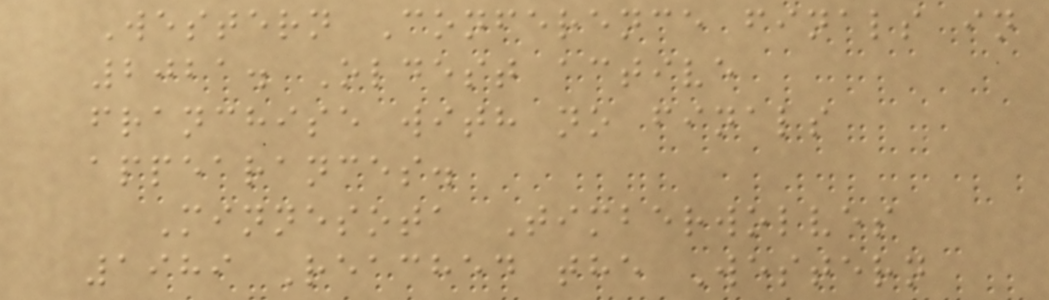Western Conference finals in
2021. Oldest active
franchise with no finals
appearances.
Minnesota Timberwolves
1989 Reached the Western
